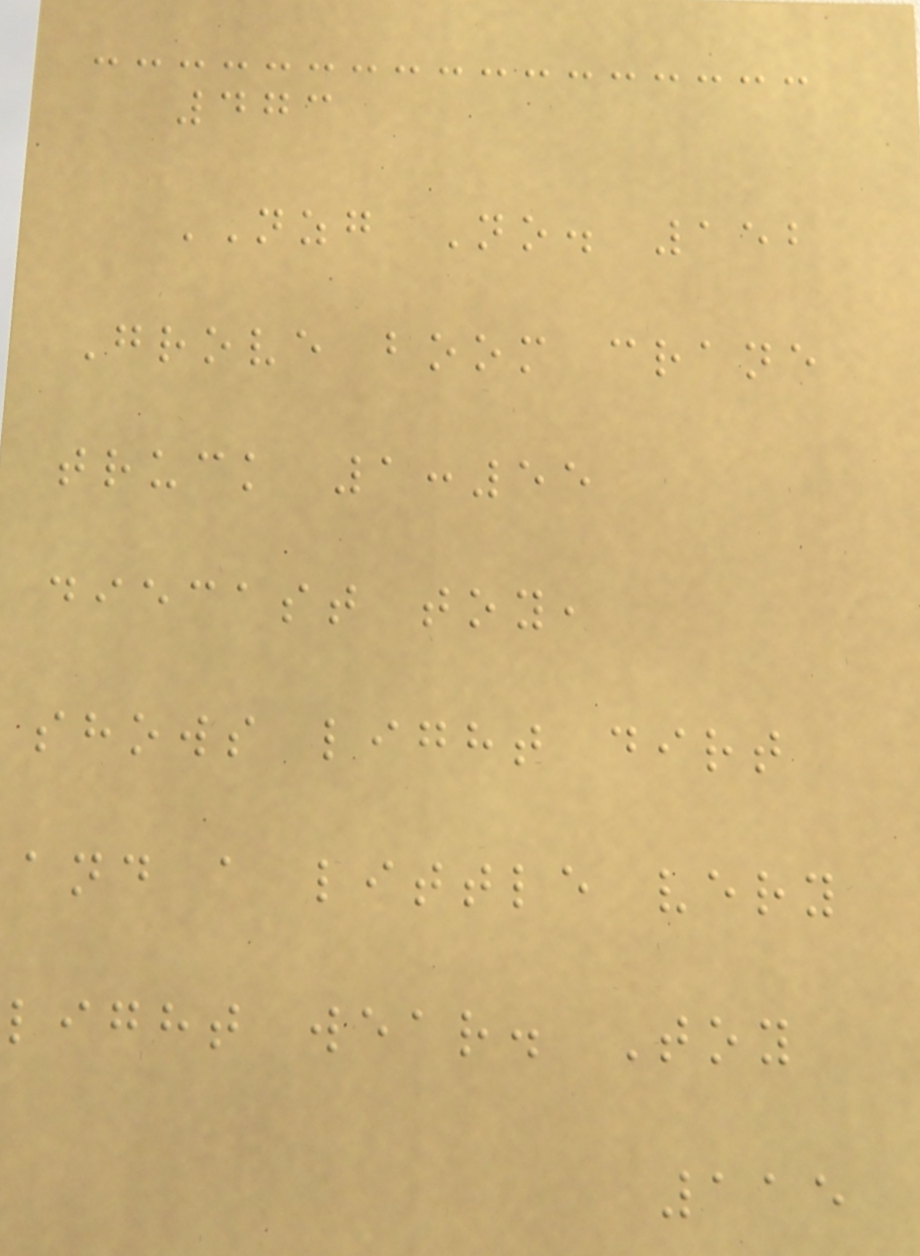473
NZG No. 152
Grove boom crane
truck 1:55
diecast toy,
shows light dirt
and a little very
light wear. Toy
115
